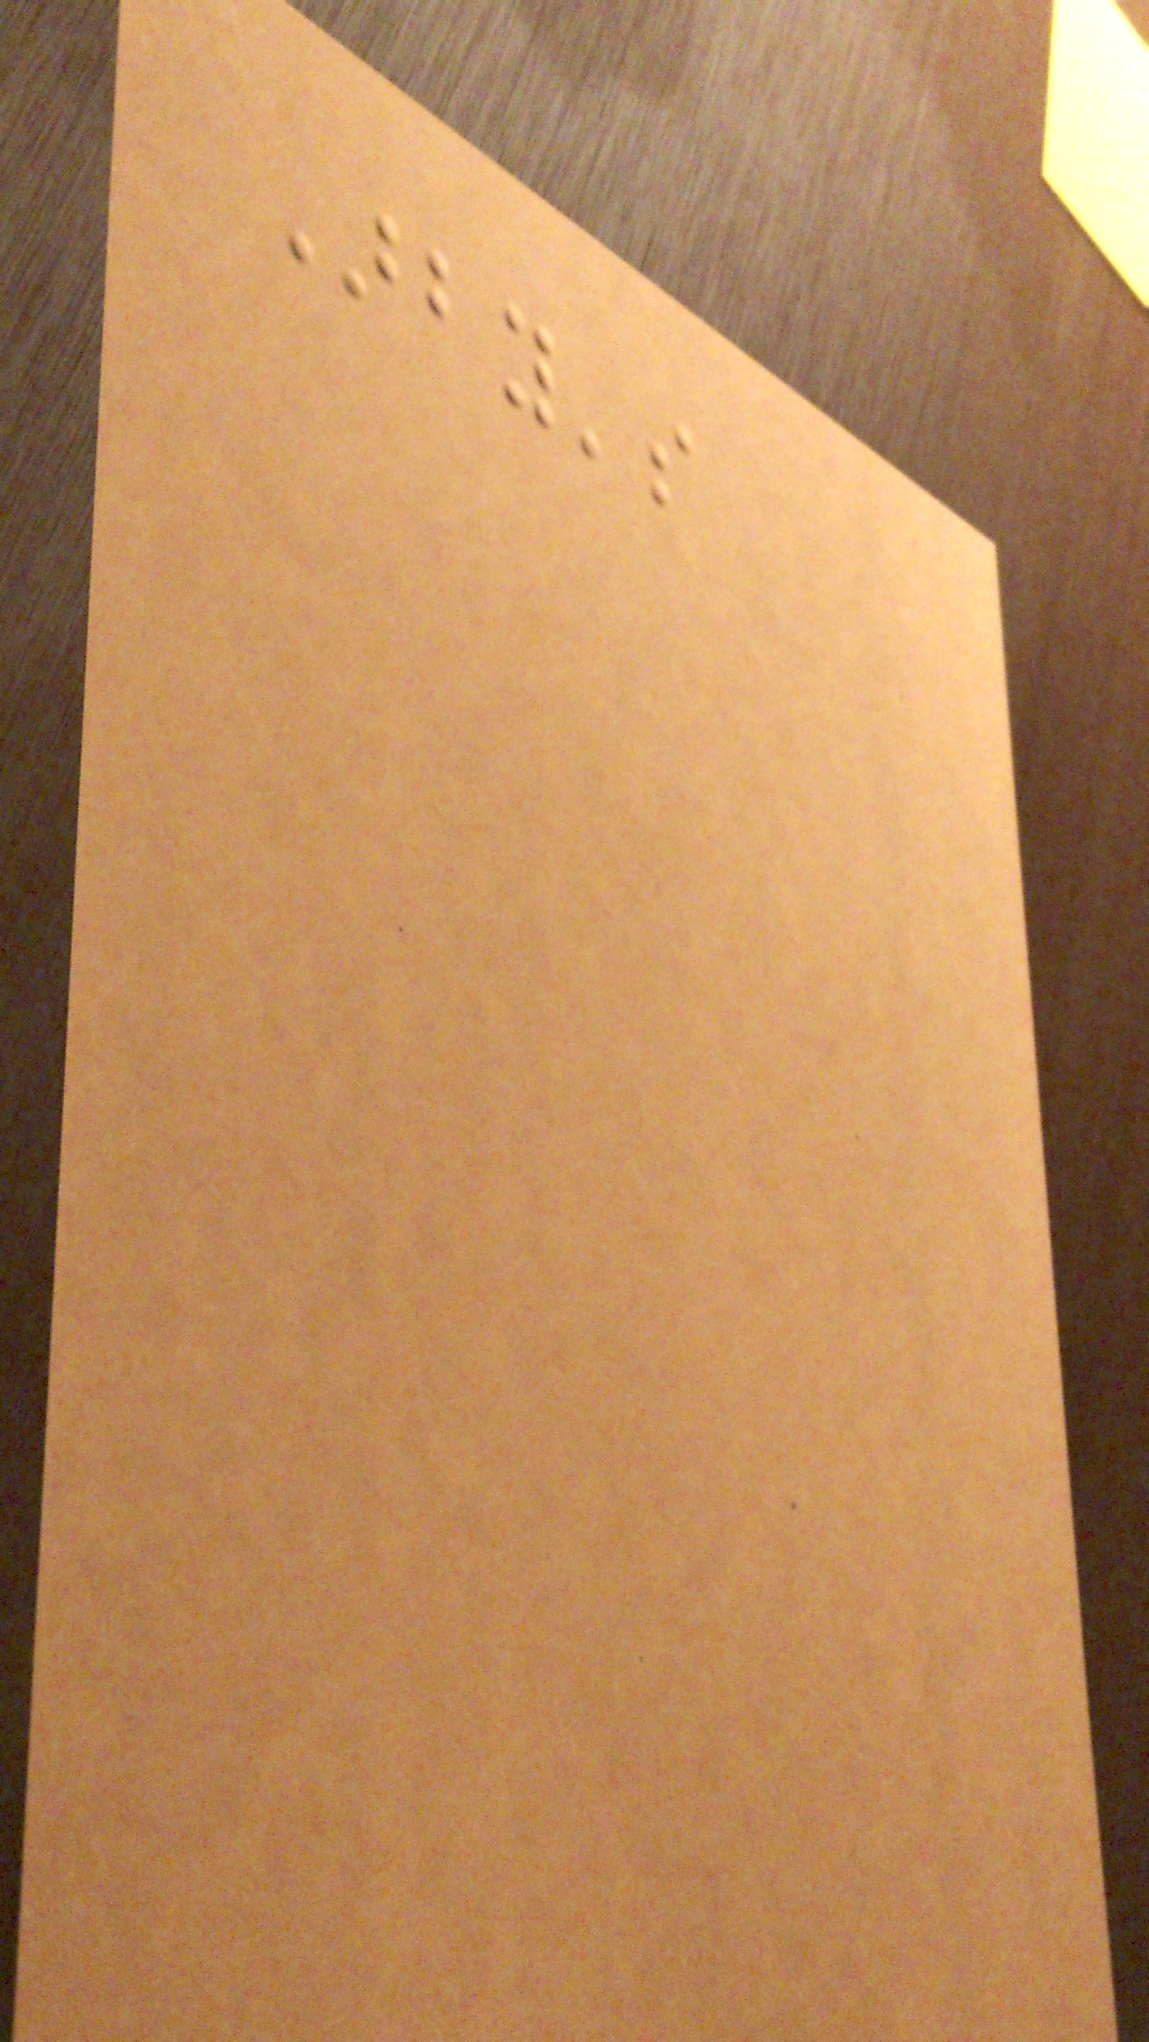Arby's
